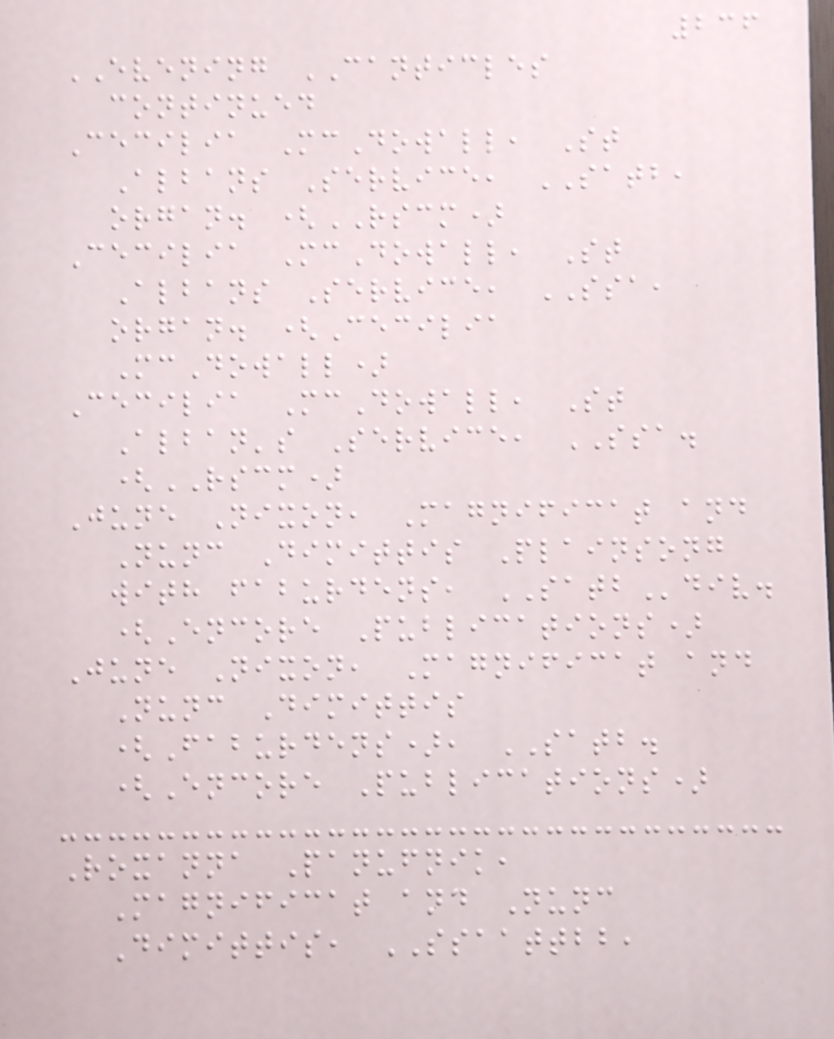236
EVENING CANTICLES
continued
Cecilia McDowall, St
Albans Service, SATB,
organ. (RSCM)
Cecilia McDowall, St
Albans Service, SSA,
organ. (Cecilia
McDowall)
Cecilia McDowall, St
Alban's Service, SSA.
(RSCM)
June Nixon, Magnificat and
Nunc Dimittis Plainsong
with faburdens, SATBdiv.
(Encore Publications)
June Nixon, Magnificat and
Nunc Dimittis
(Faburdens), SATB.
(Encore Publications)
Roxanna Panufnik,
Magnificat and Nunc
Dimittis, SSAATTBB,
